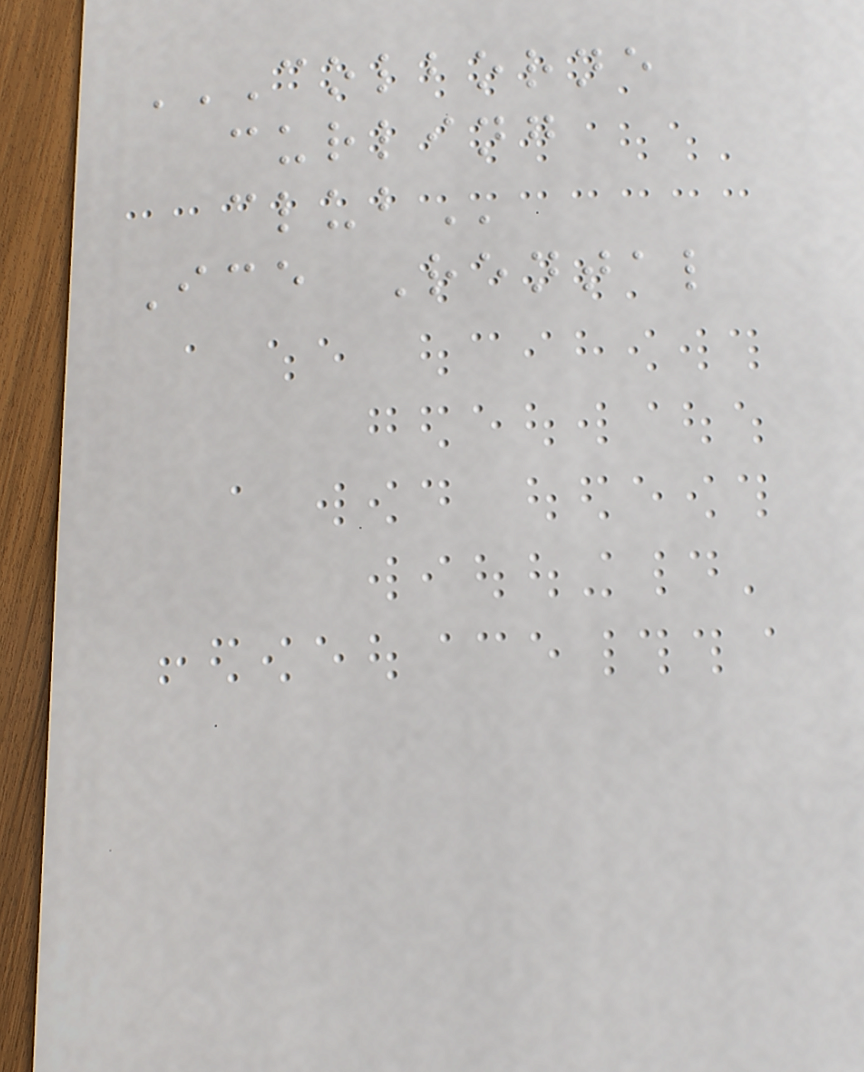COLBORNE
CURLING
CLUB
Ice Rental
